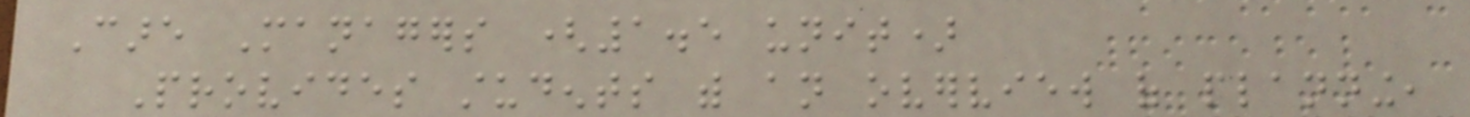Care Managers (1.5 unit)
Provides students with an overview of planning,
